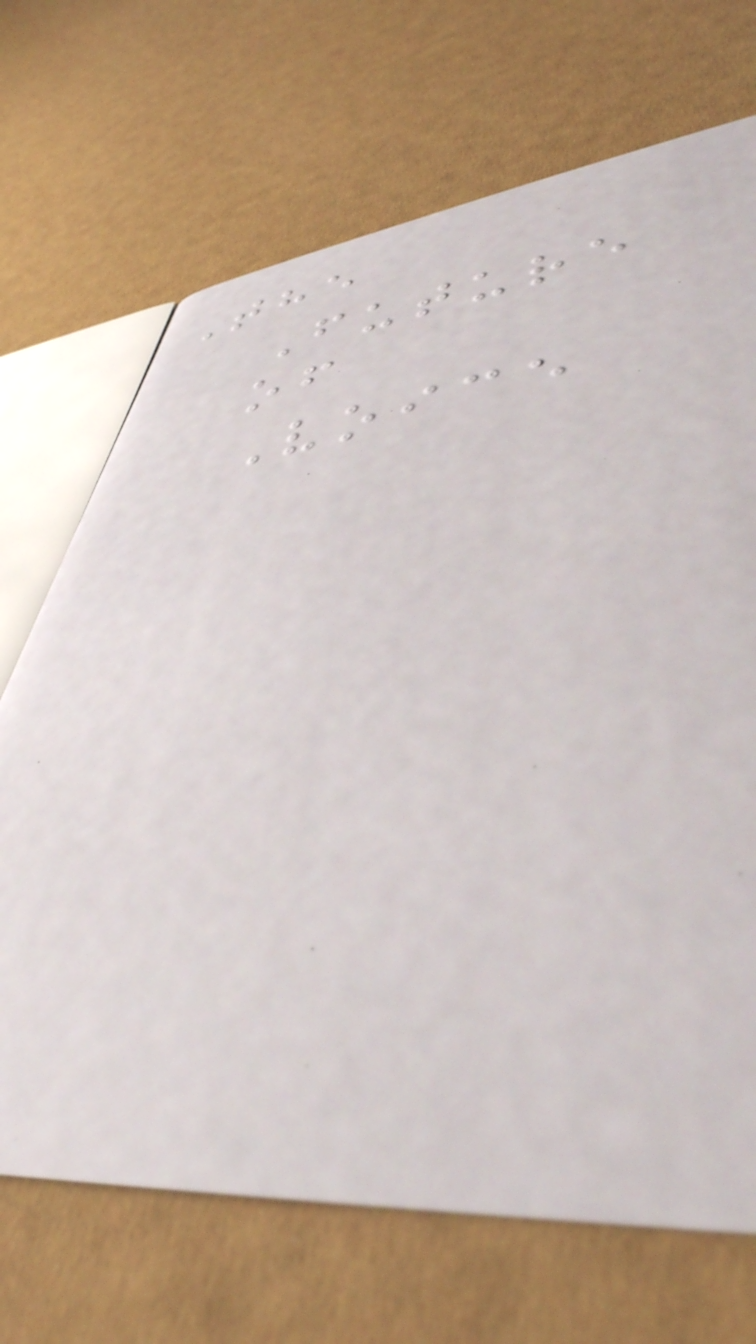The
Future
of
Voice
